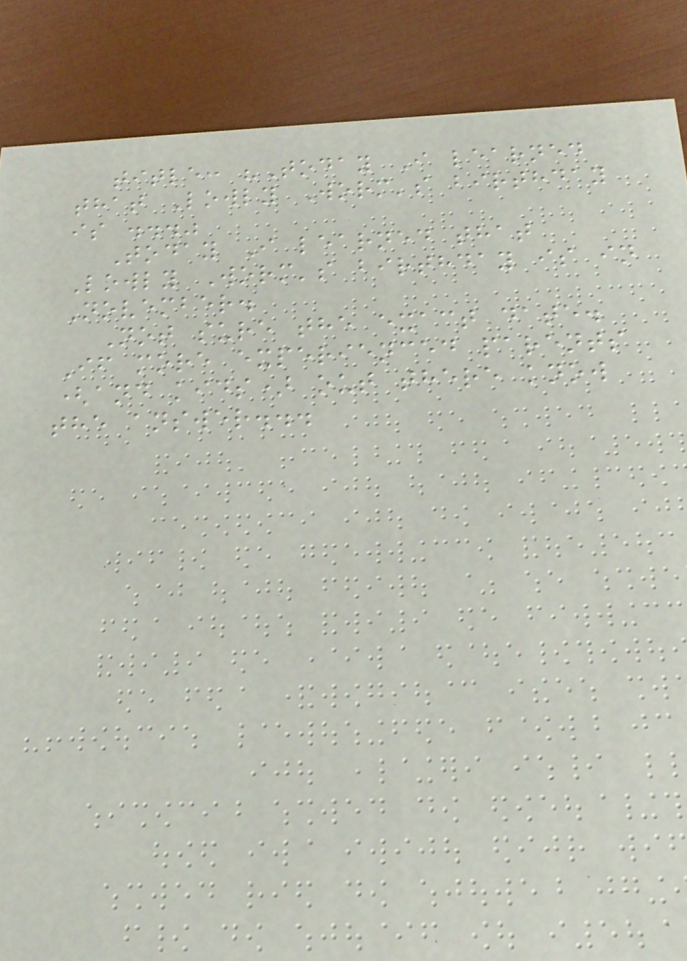title: "Today I learned
that Lowly Worm's birthday
is ..."
Today I learned that
Lowly Worm's birthday is in
November.
Not sure the exact date.
If more experienced parents
(and kids) out there know
the answer...
